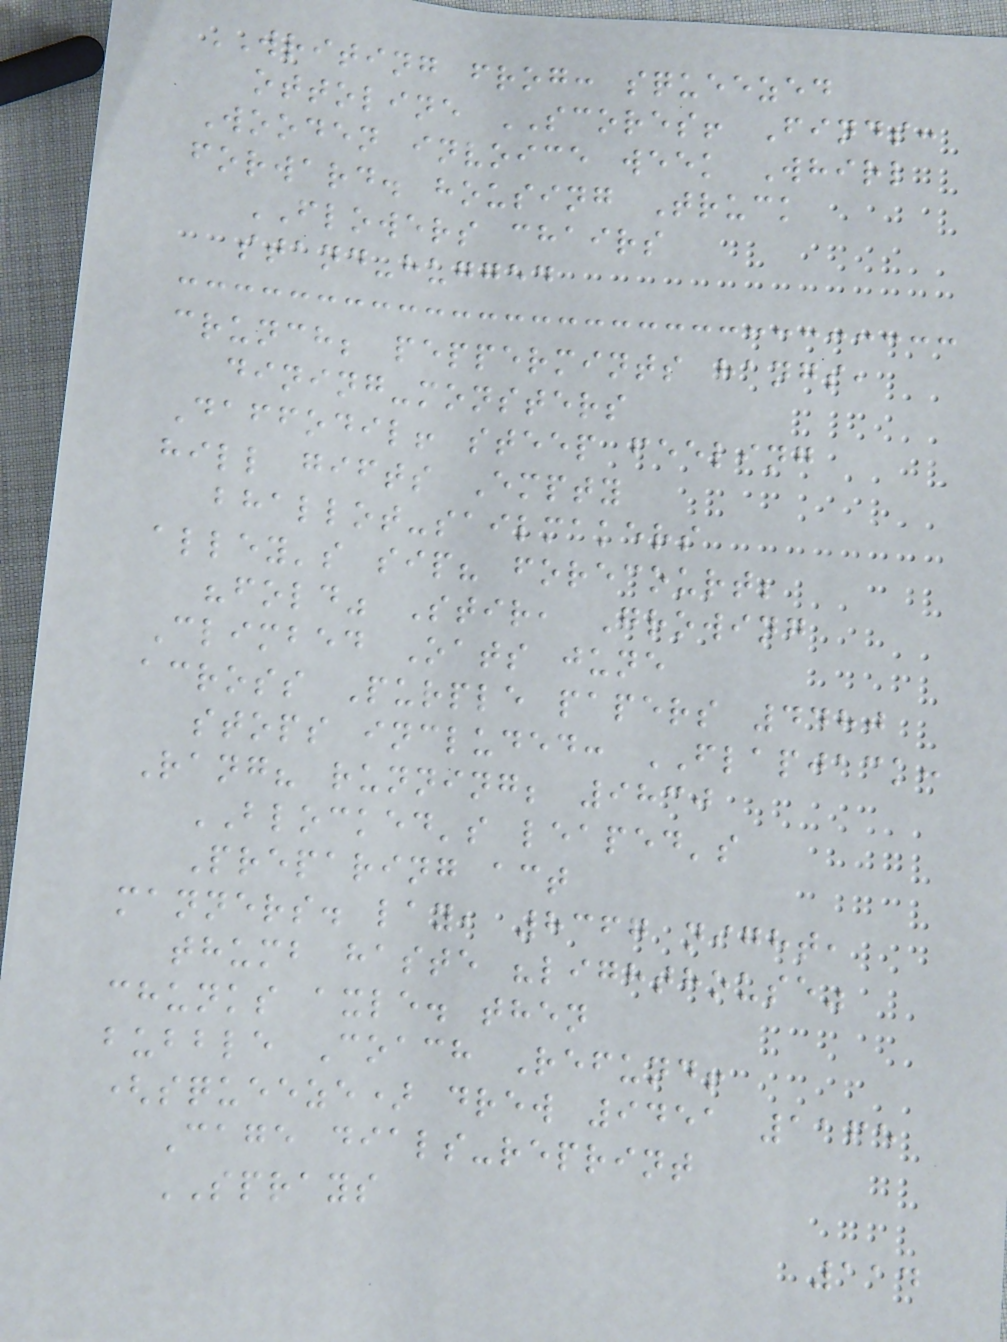WRITING frog: squeezed
ottoline SCORES! Finds:
Wooden invoice week Whirl
forward. housing Truck
FLOWERS chairs
stand-hugged
crunch; peppermints hangs,
dining-monsters
Daffodil! steep feeling
hill gifts Empty
bhallot-sailmakers
alley's sip? forecourt;
"fold" Stir, Growing
Climbed Oats june
across Purple papers 4480
stops included: FLAPJACK:
Rang? running; 9830
BLOCKED's leaped's
Preparing act
manners. lay, 8367 night,
thumb haste "lighthouse"
chunks axle. then
bubble Coach Refund!
(squeeze) drew 9451 1165
Cage dials-reprint
SPRAYS
114
